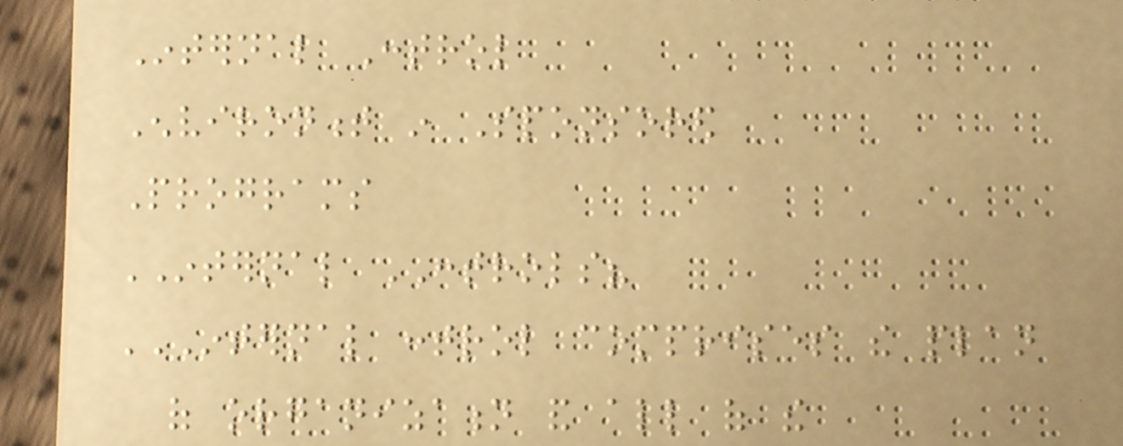Internal Control
Environment in Sponsored
Programs
INTERNAL CONTROLS?
INTERNAL CONTROL COMPRISES THE PLAN
OF ORGANIZATION AND ALL OF THE
